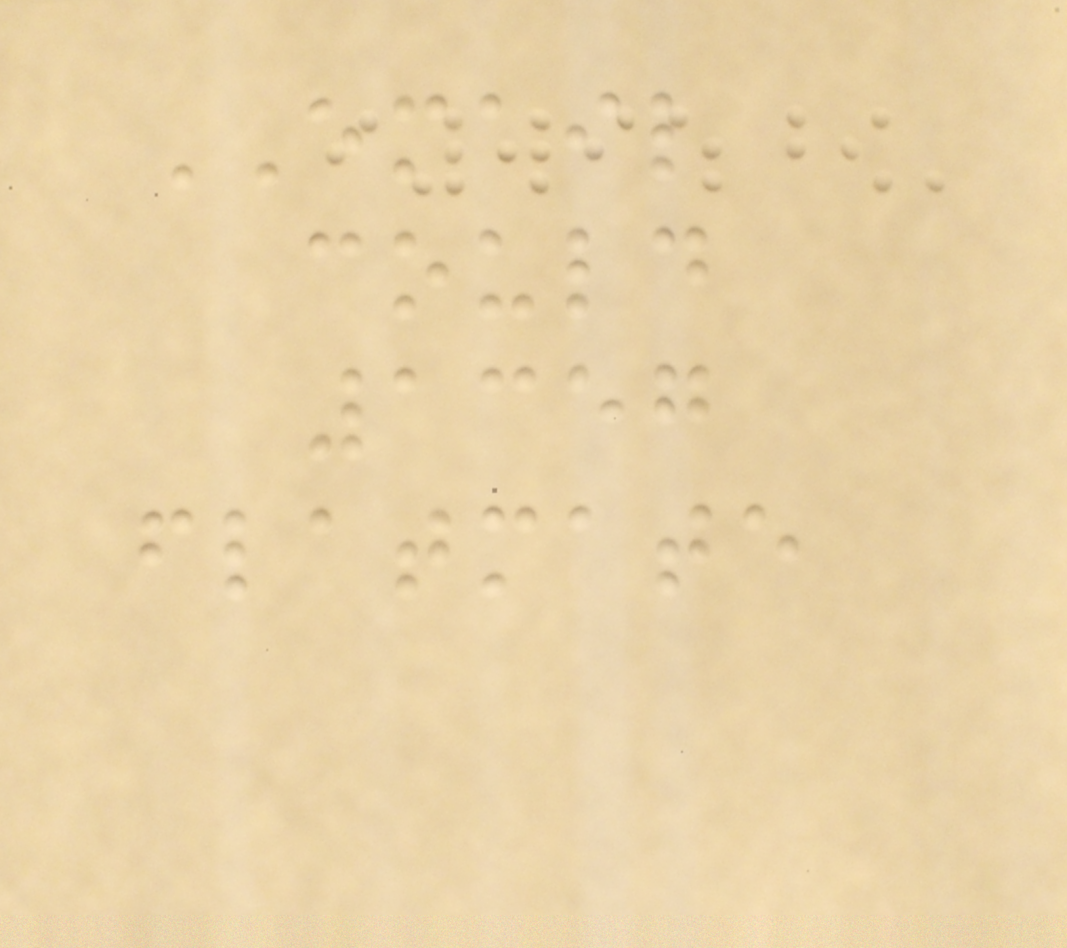EMAIL
could
1357
flatmate
